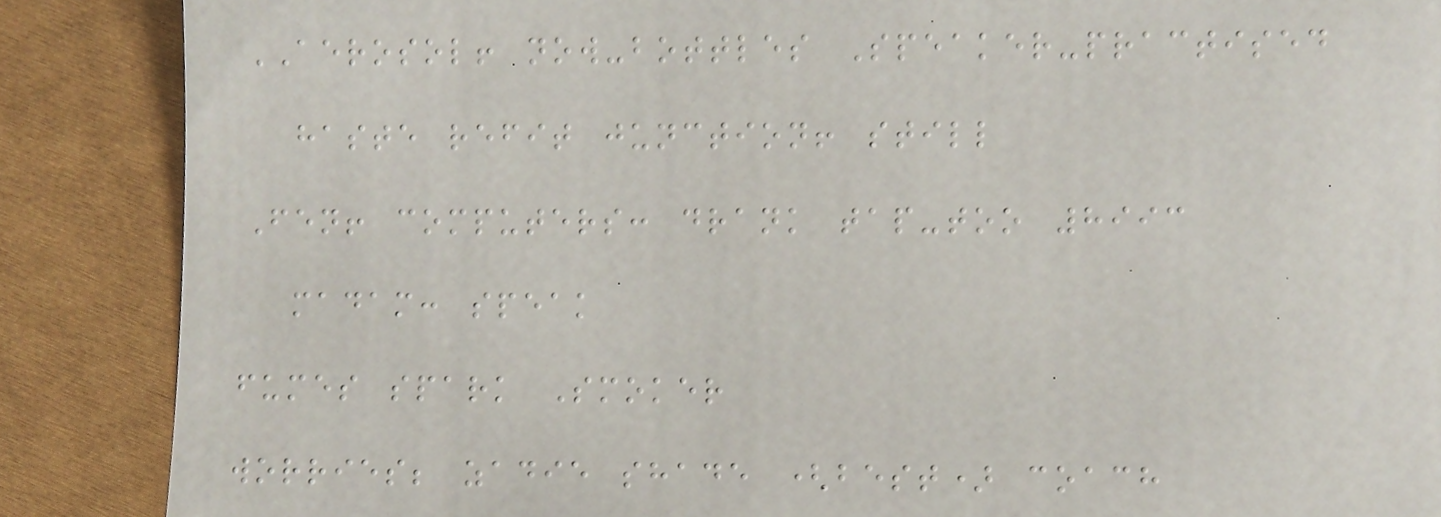AEROSOL! now-bottles Speaker-practised
haste refit junction! still
Fen! computers: drank tap-too 8993
madam: speak
fumes spark Smoker
worries; zadie shade (best) coach
